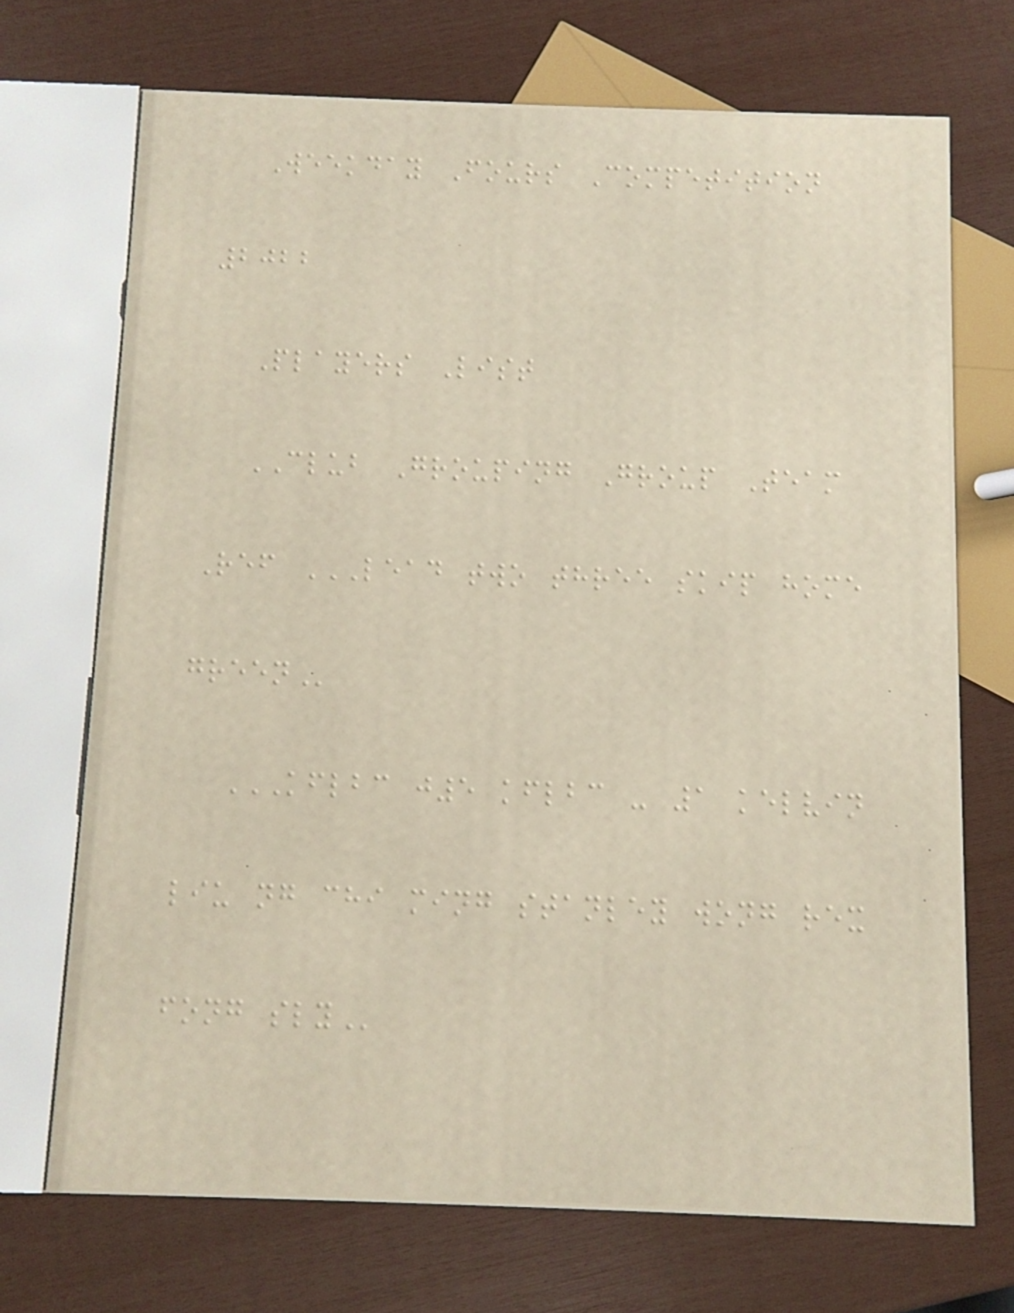Weekday Fours Competition
2022
Players List
CLUB Grouping Group Team
Ref LEAD TWO THREE SKIP HOME
GREEN
KFLBC J5 KFLBC - 1 KELVIN
LIU NG CHI MING STANLEY WONG REX
FONG SLY
